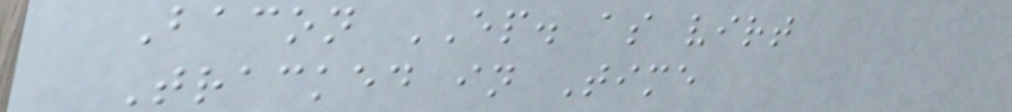Bacon EP. as virt
Tracked in Time
